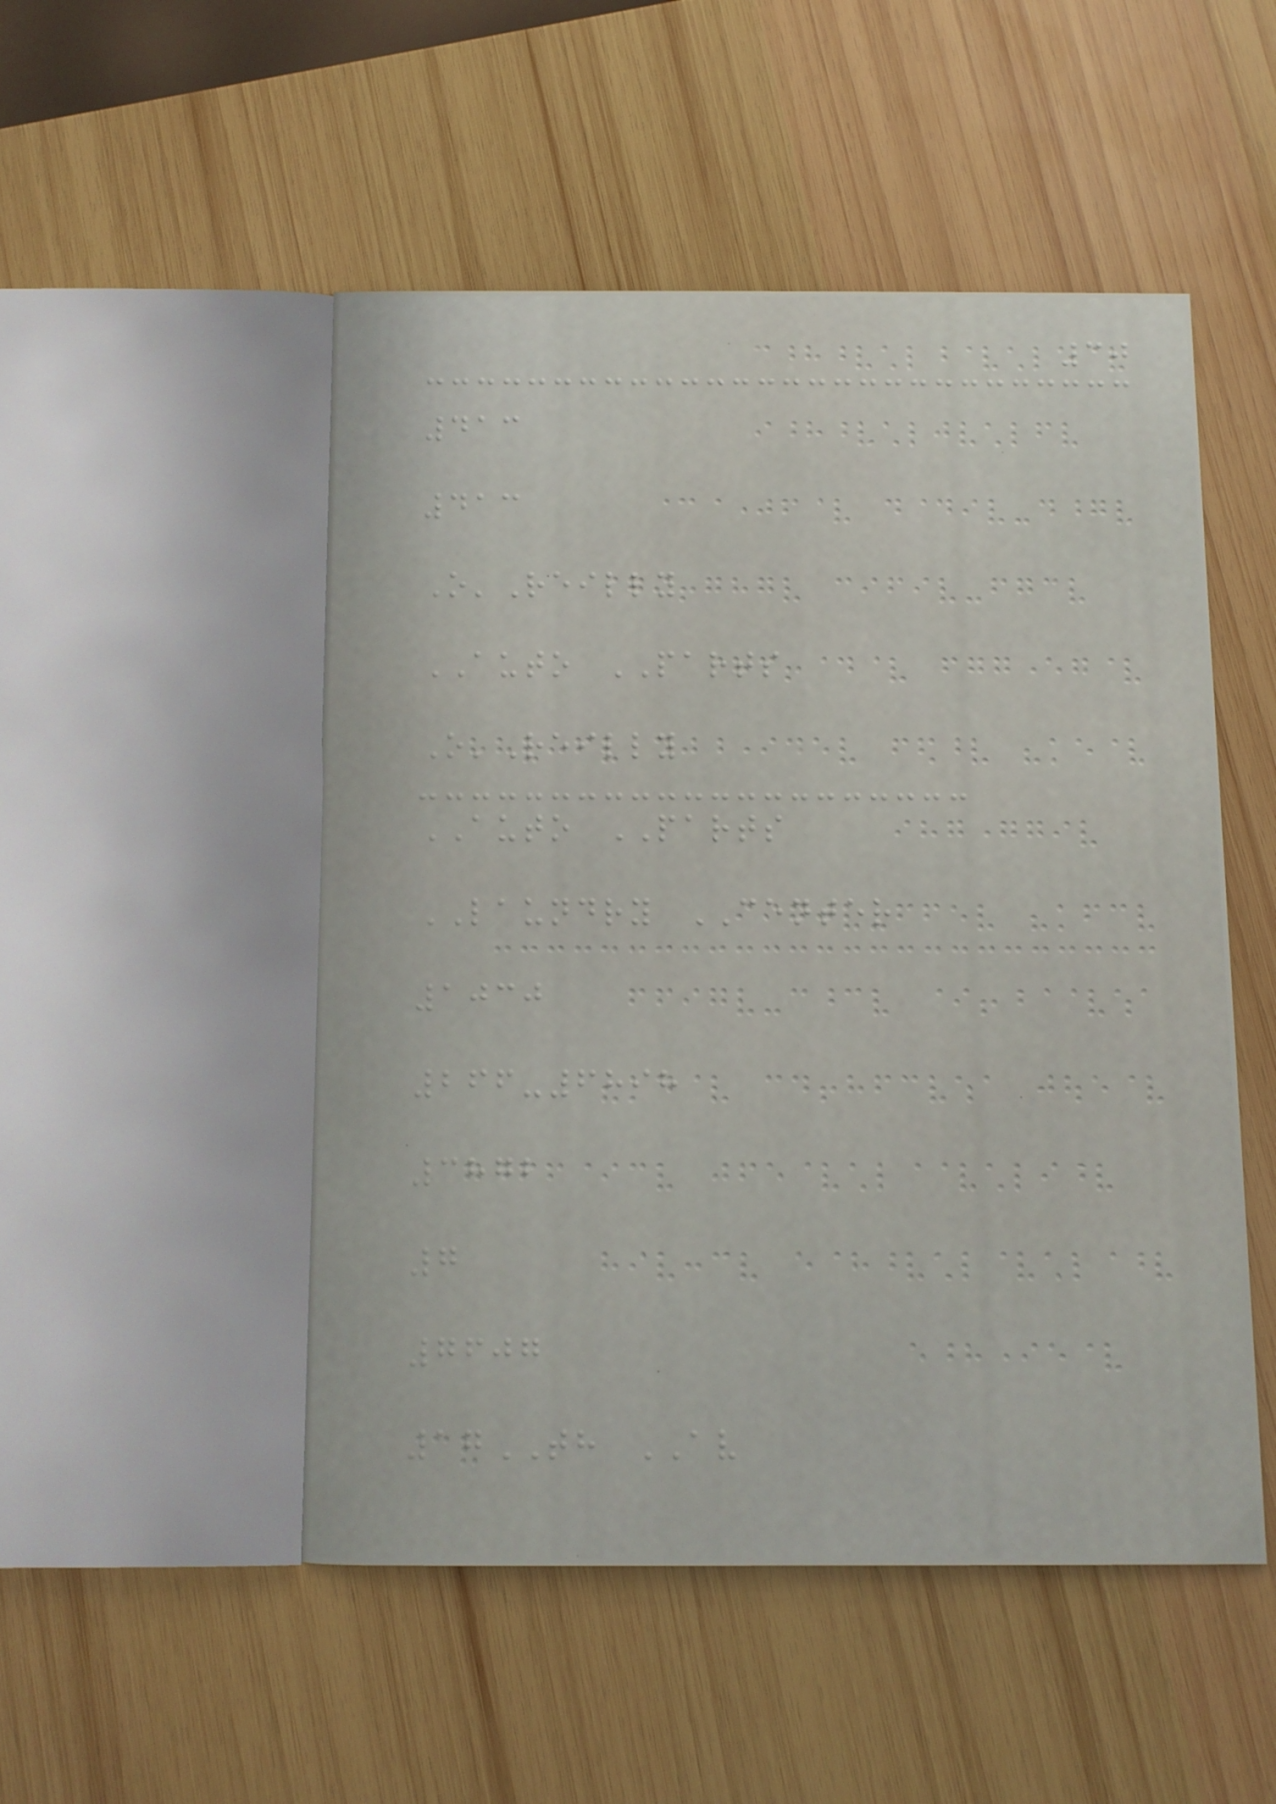30
413
413
O'Reilly
AUTO PARTS
O'Reilly
AUTO PARTS
LAUNDRY CENTER
1030
266-6898
3872
7
7607
17TH AV
